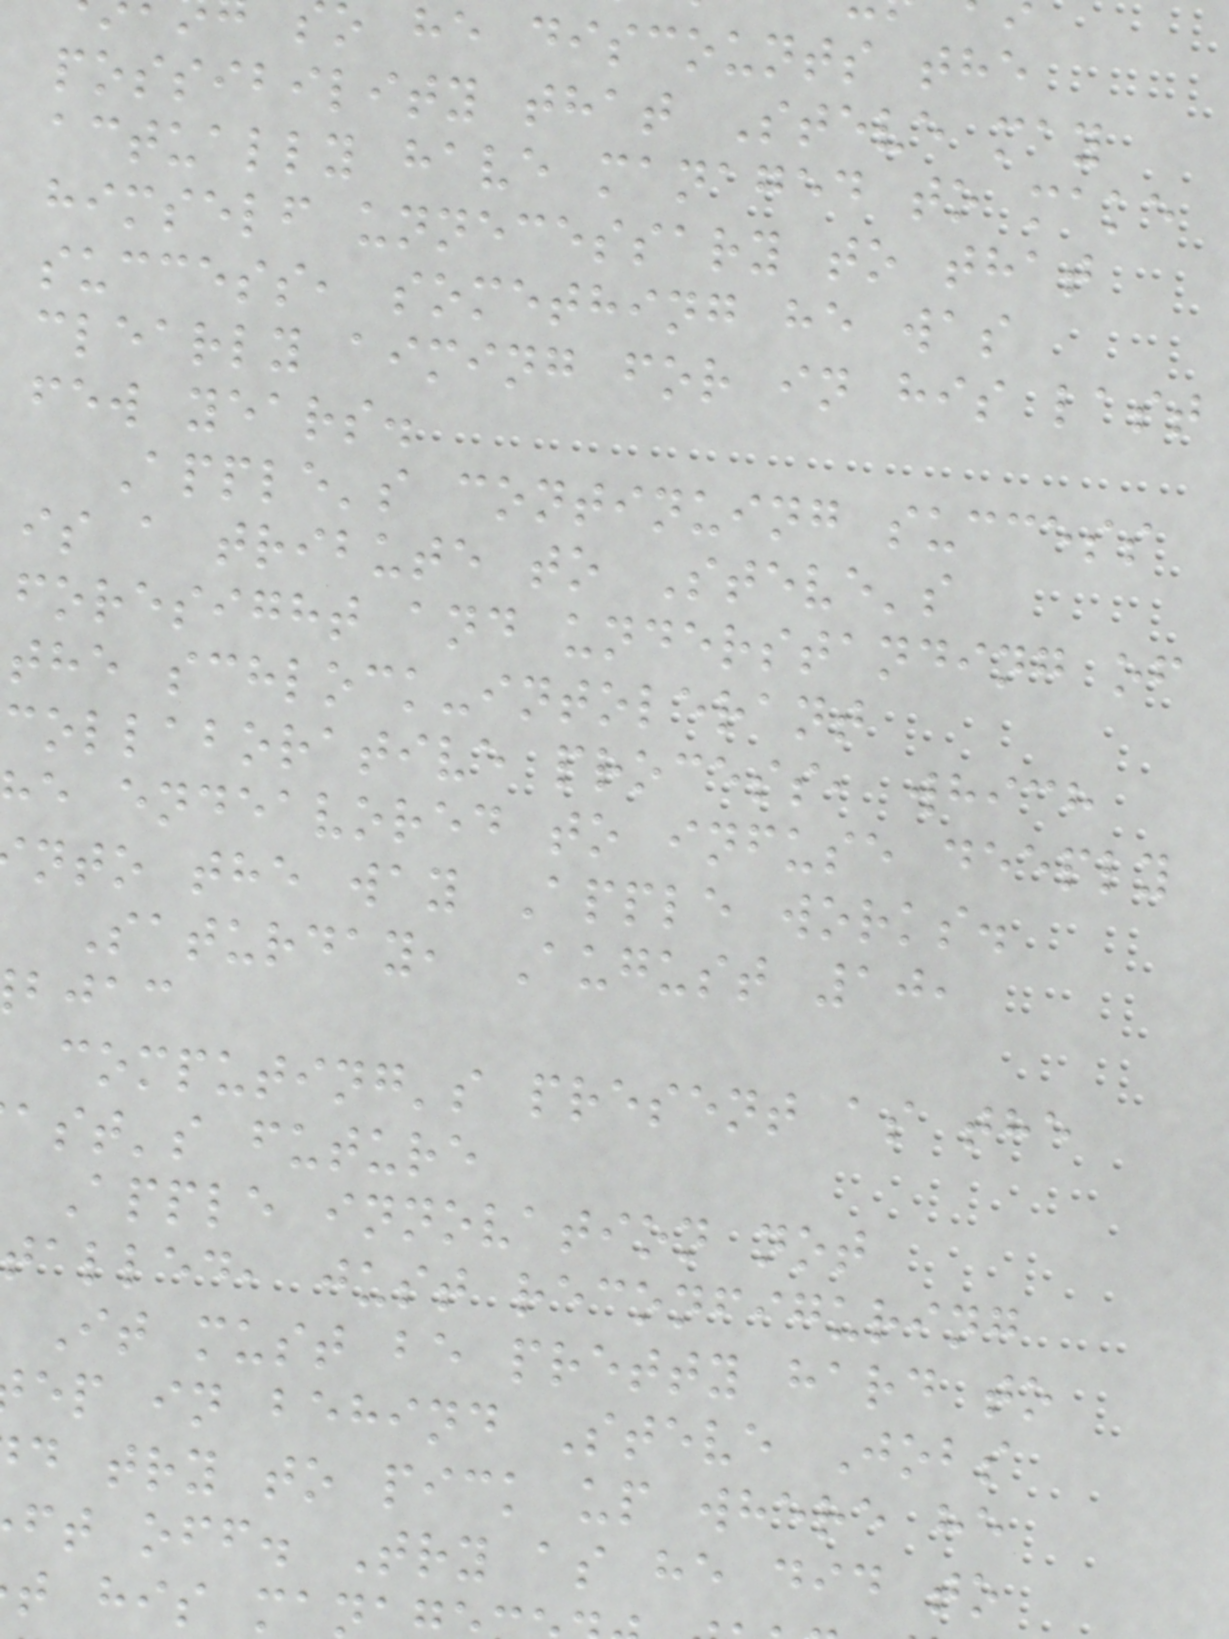o he discounts the
possibility that Steve may
actually have managed to make
himself unnecessary to that
success, something he was
clearly aiming for in his last
few years.
Apple's continuing success
is a tribute to Steve's
foresight and understanding of
the schlock-intolerant
collaborative process, which
e endeavored to infuse deeply
nto the way Apple works.
Saturday, August 10,
bjac
computing's present as the
ast's future
Apple innovation not
talled, just reconfiguring
It must be pretty hard to
ep in behind Steve Jobs
d try to pick up where he
ft off. Try as he did to
t his ma
